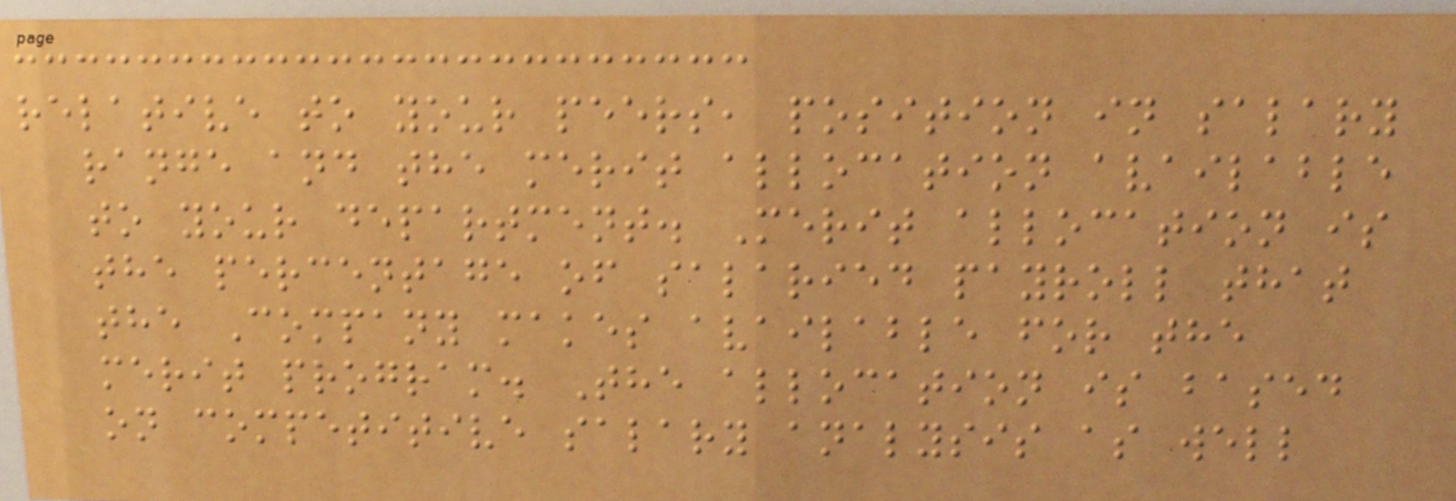relative to your peers, position in salary
range and the merit allocation available
to your department. Merit allocation is
the percentage of salaried payroll that
the Company makes available for the
merit program. The allocation is based
on competitive salary analysis as well
